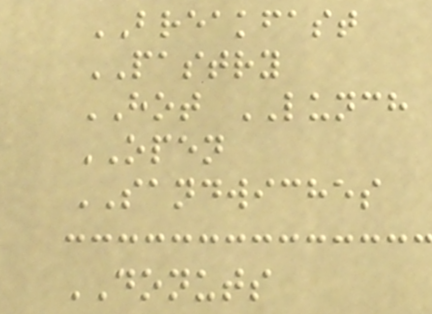BREAKFAST
PASTRY
HOT LUNCH
OPEN
SANDWICHES
DONUTS
